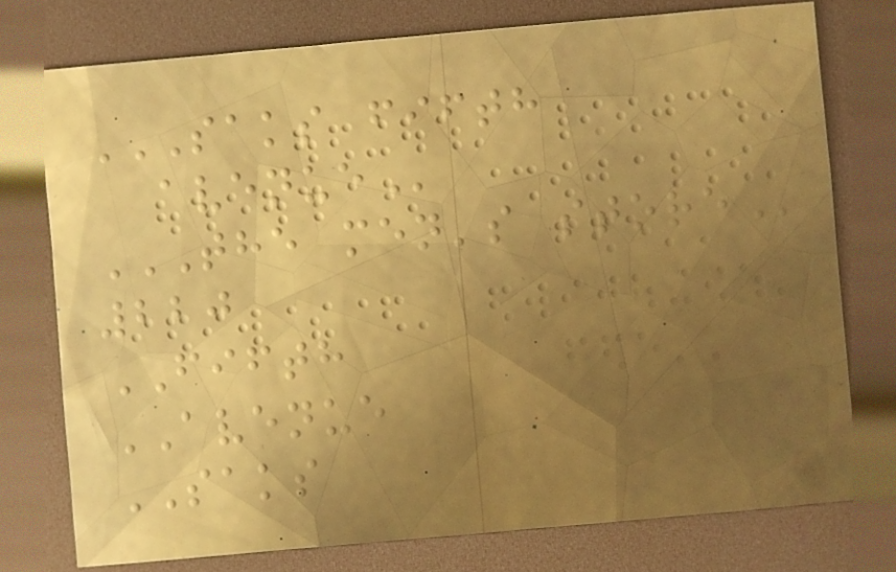SAKS FIFTH
AVENUE
THE MEN'S STORE
220
FIFTH
AVENUE
SAKS
